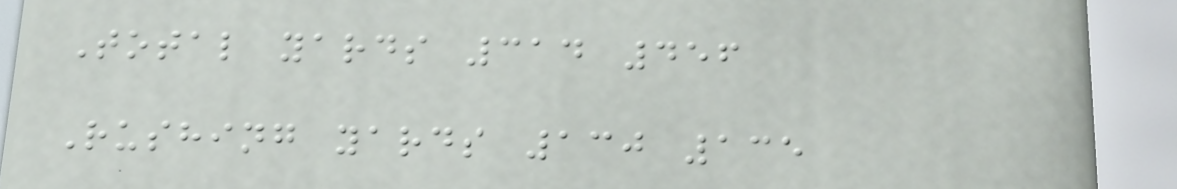Total yards 314 456
Rushing yards 130 135
